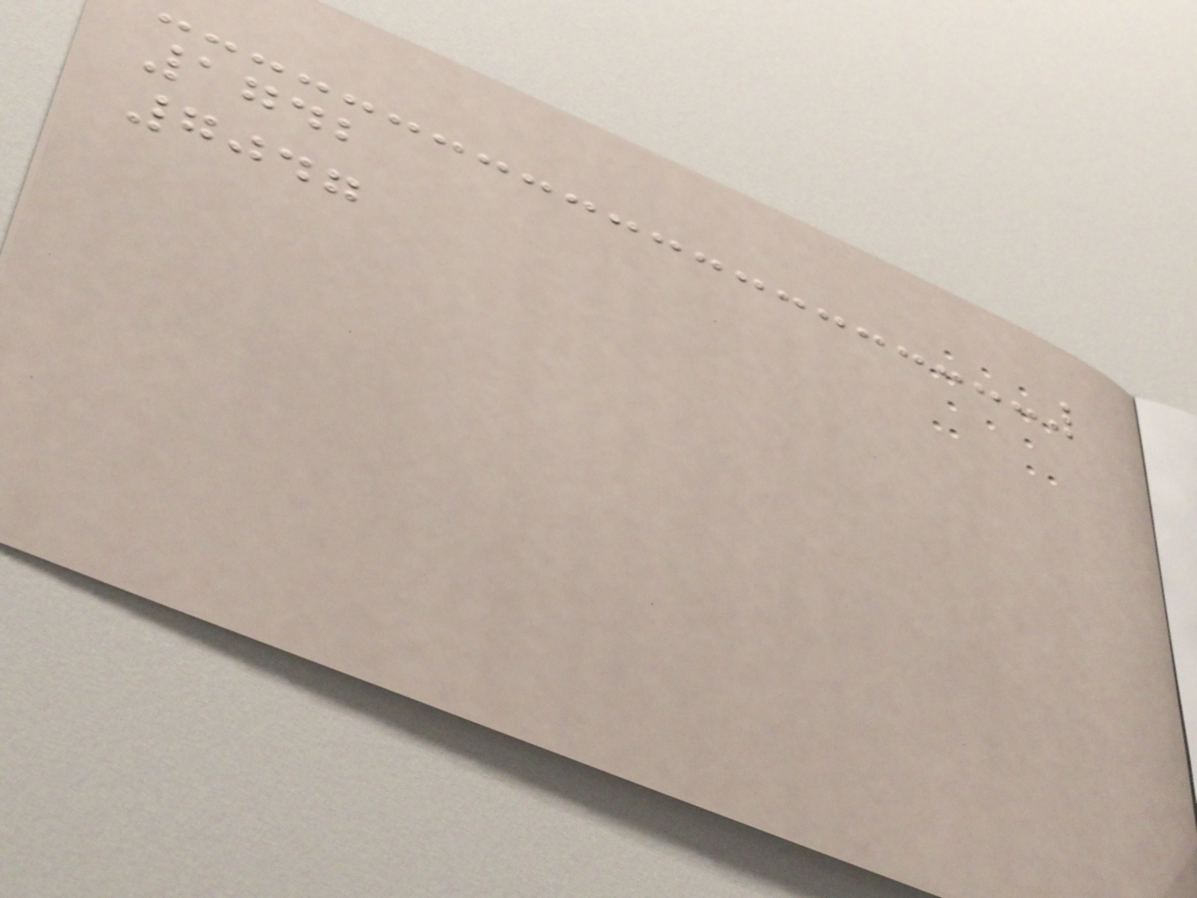1742
7047
